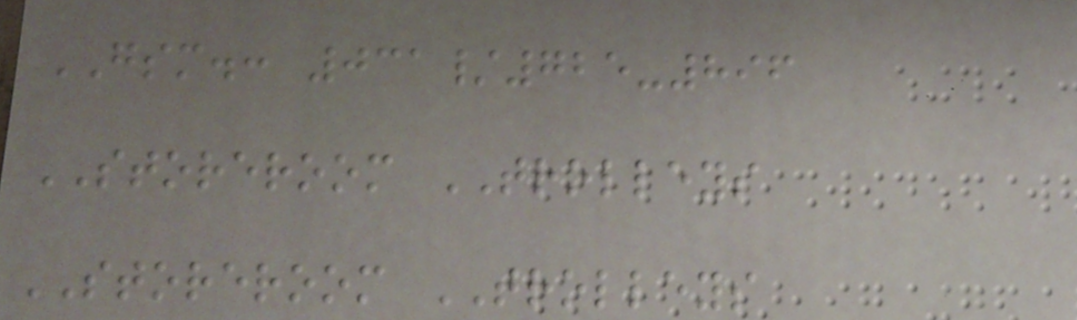GSM.: 031/725-896
STOREROOM TROLLEYS
STOREROOM TROLLEYS
